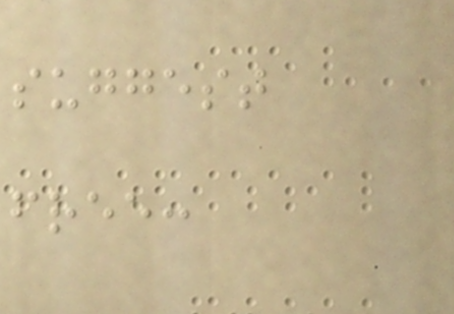suggest
free:
